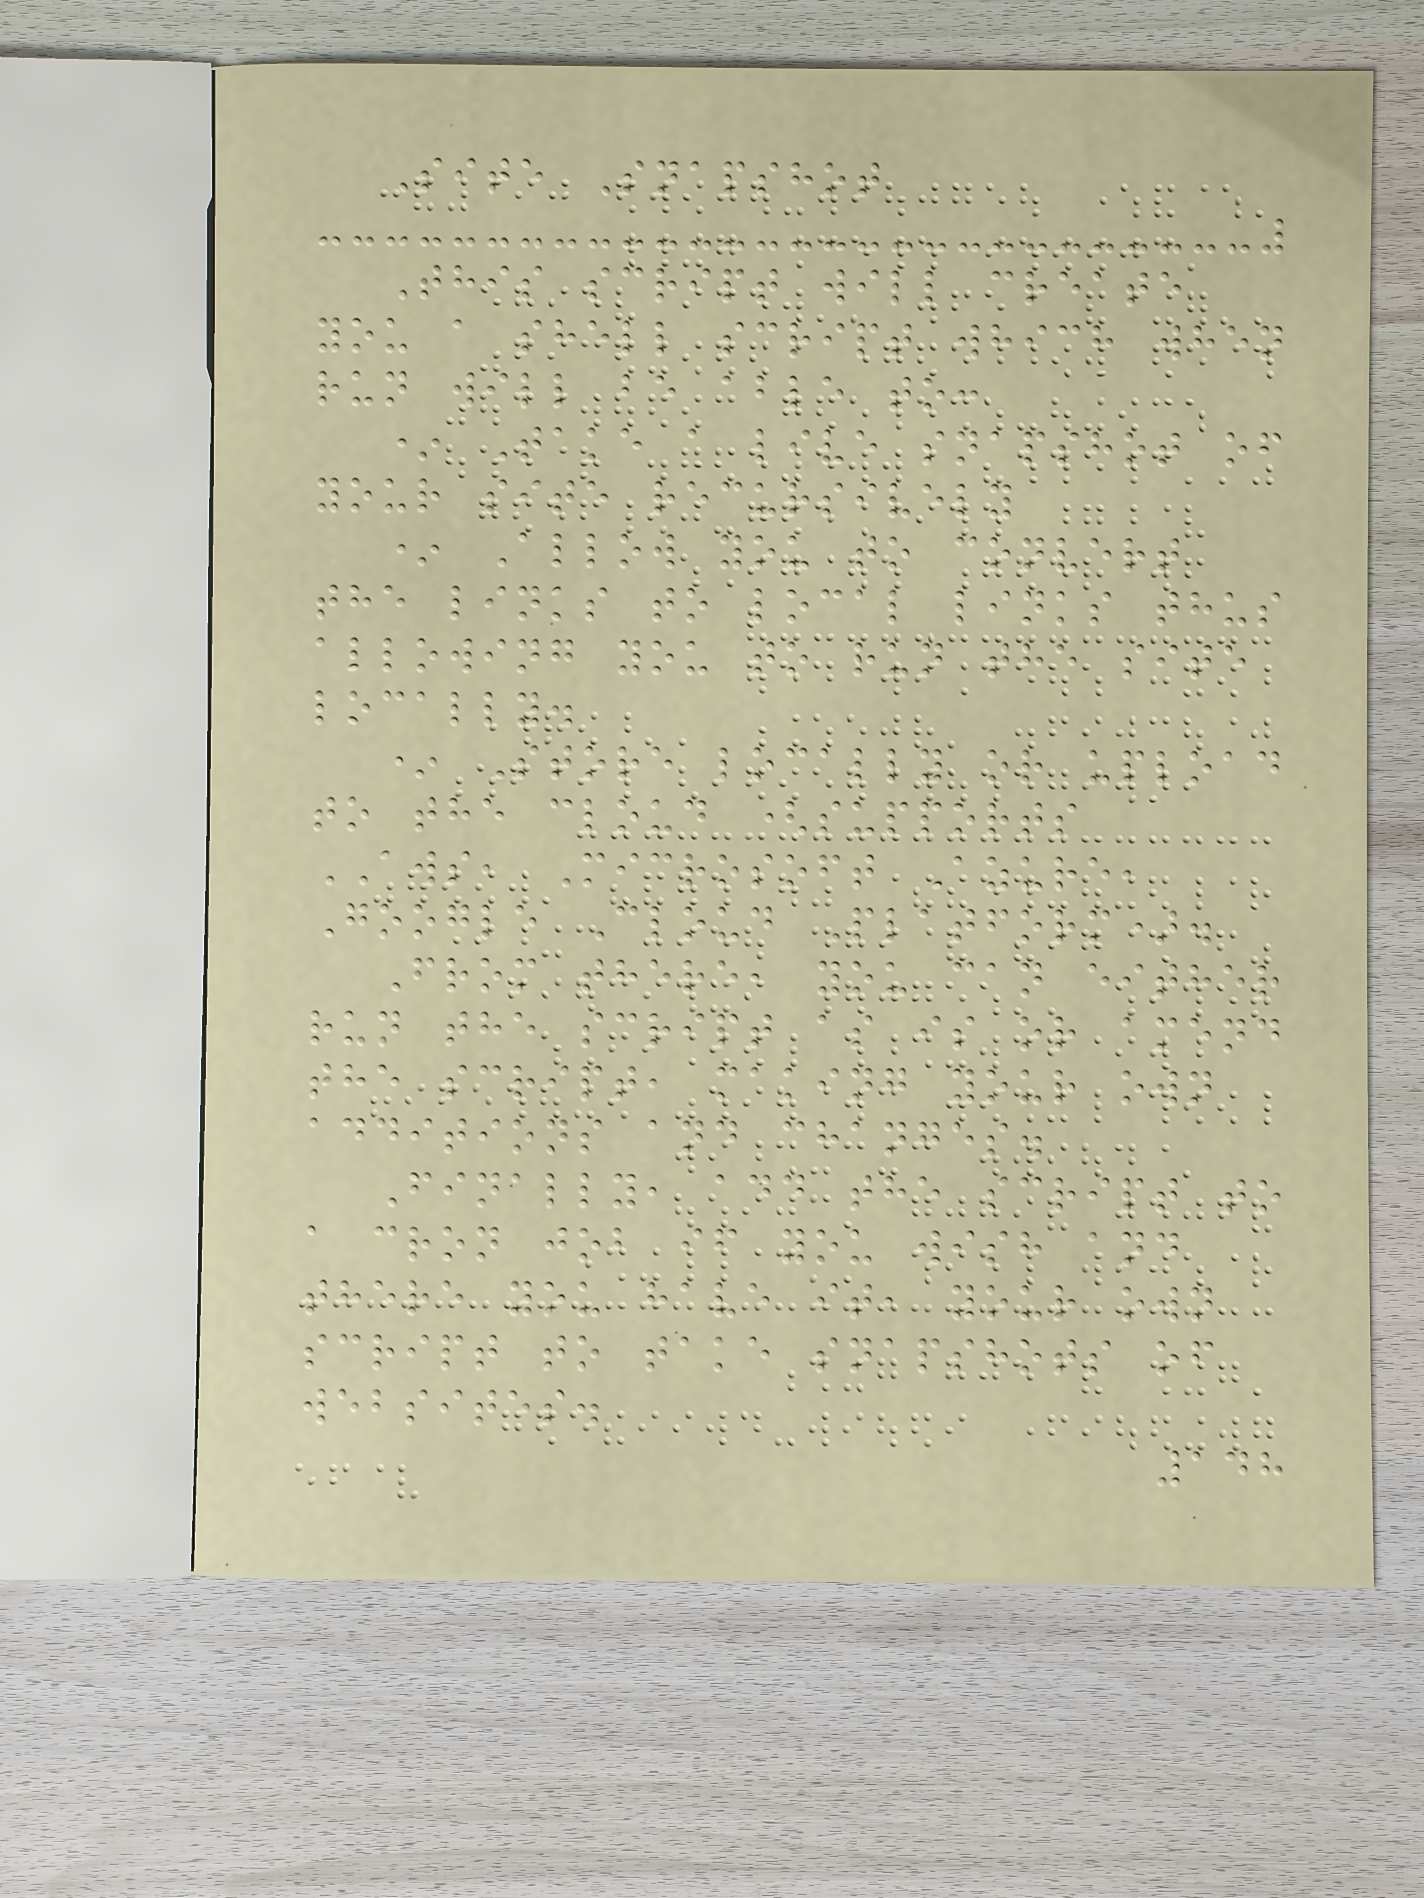Site Snapshot
This script will create
you a shell script which when
run will be able to:
* Take a live snapshot of
your site recursively
* Allow you to convert
the links to local links thus
allowing you to run the site
locally.
* Store locally or upload
to the cloud (supports
AWS, Microsoft Azure,
Google Cloud Platform).
From there, you can either
run the script as is or amend
the script, making your own
additions and changes.
Finally, add the script to
a cron job if you wish and
there you have it, your own
script to take snapshots of
websites.
148
